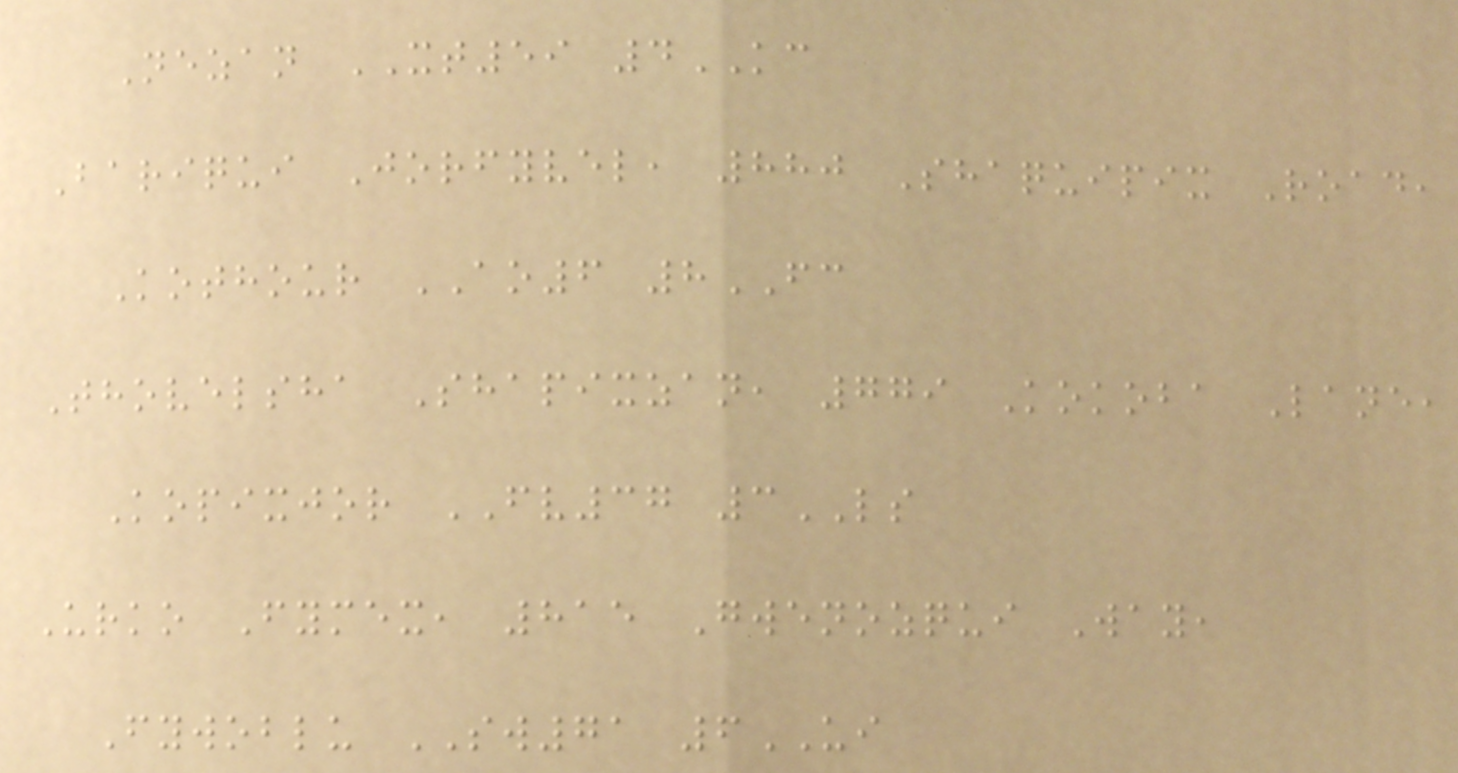Nezan XT59 4KC
Bariqui Jorfyvel, 880 Shaquipix Road,
Kothour AO6 8FC
Thovelsha Shapixzan, 779 Kokoba Lane,
Kopixjor FV37 3LS
Urko Fymex, 815 Gwenozqui Way,
Fywoblu SW71 6UI
